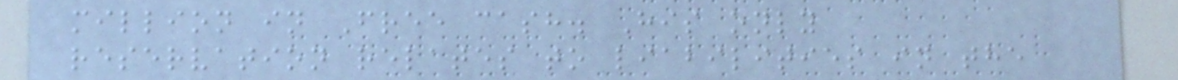million in Free cash. His only
reservation relates to liabilities in the
